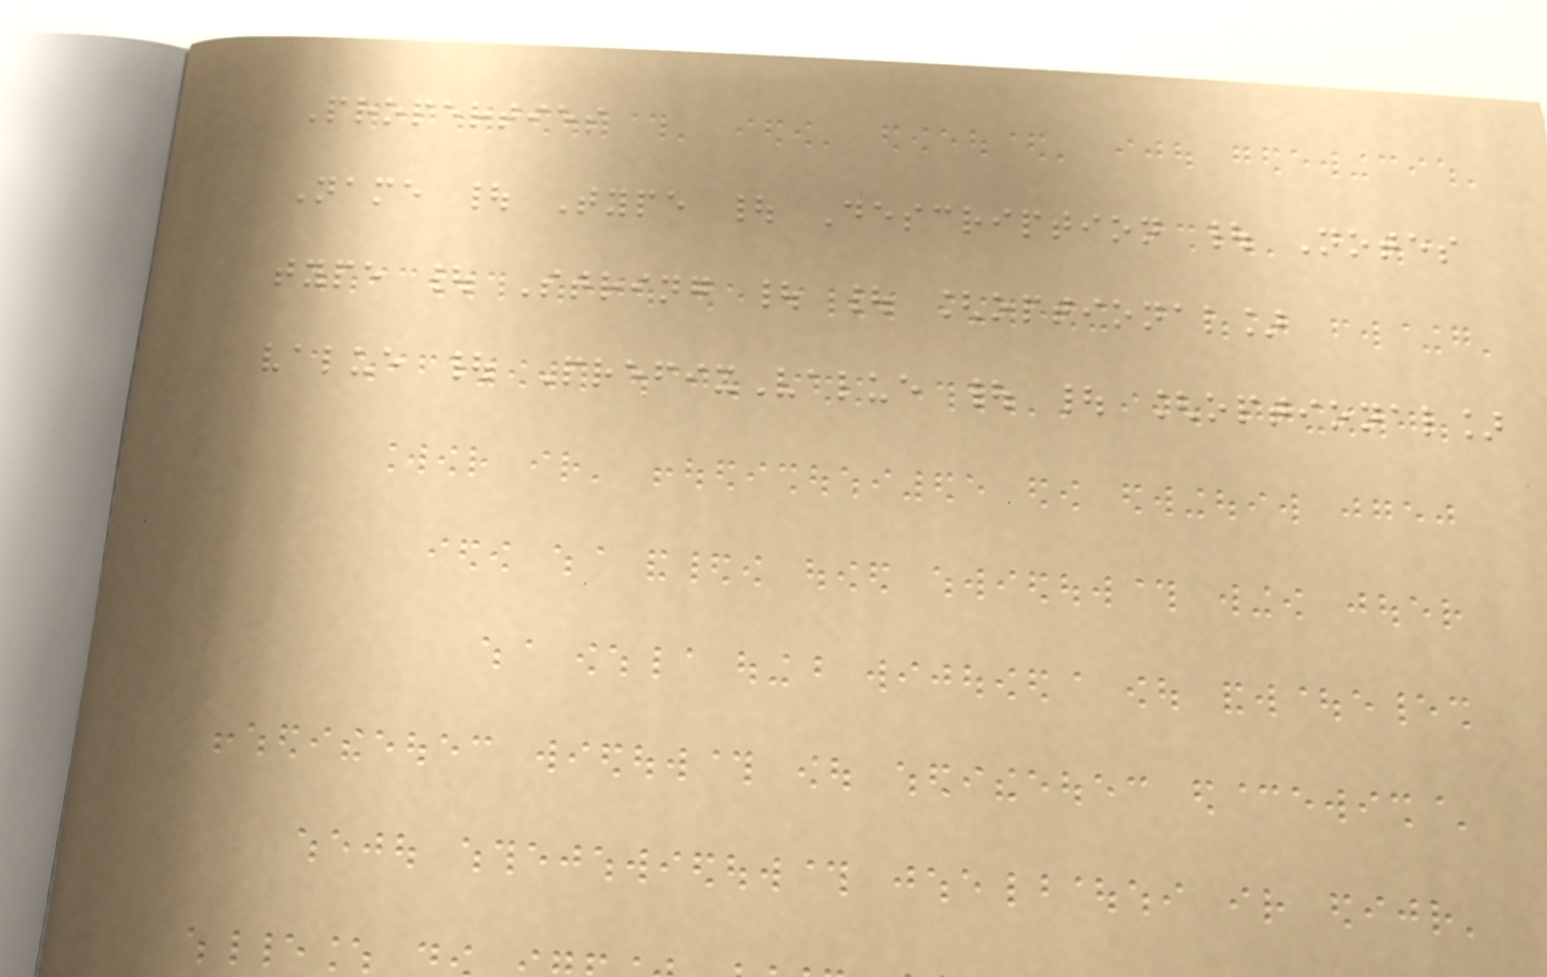Properties
Name | Type | Description | Notes
type | String | | [optional]
value | PrefixValue | | [optional]
